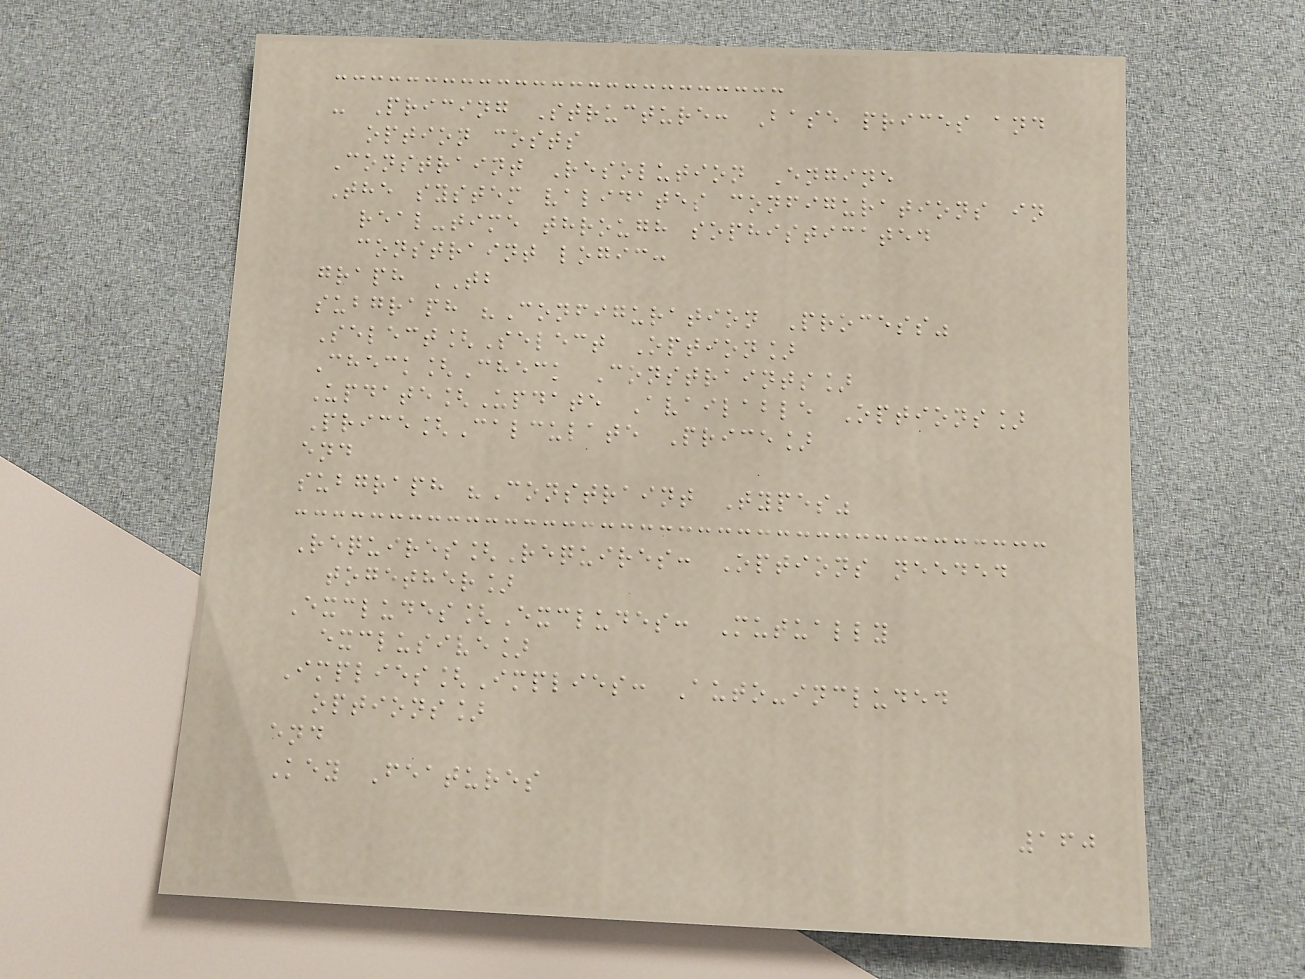- Pricing Structure: Base prices and
option costs
Constraint Resolution Engine
The system validates configurations in
real-time through sophisticated
constraint logic:
graph TB
subgraph "Configuration Process"
Select[Select Option]
Check[Check Constraints]
Update[Update Available Options]
Price[Calculate Price]
end
subgraph "Constraint Types"
Requires[Requires: Options needed
together]
Excludes[Excludes: Mutually
exclusive]
Implies[Implies: Auto-included
options]
end
Key Features
160
